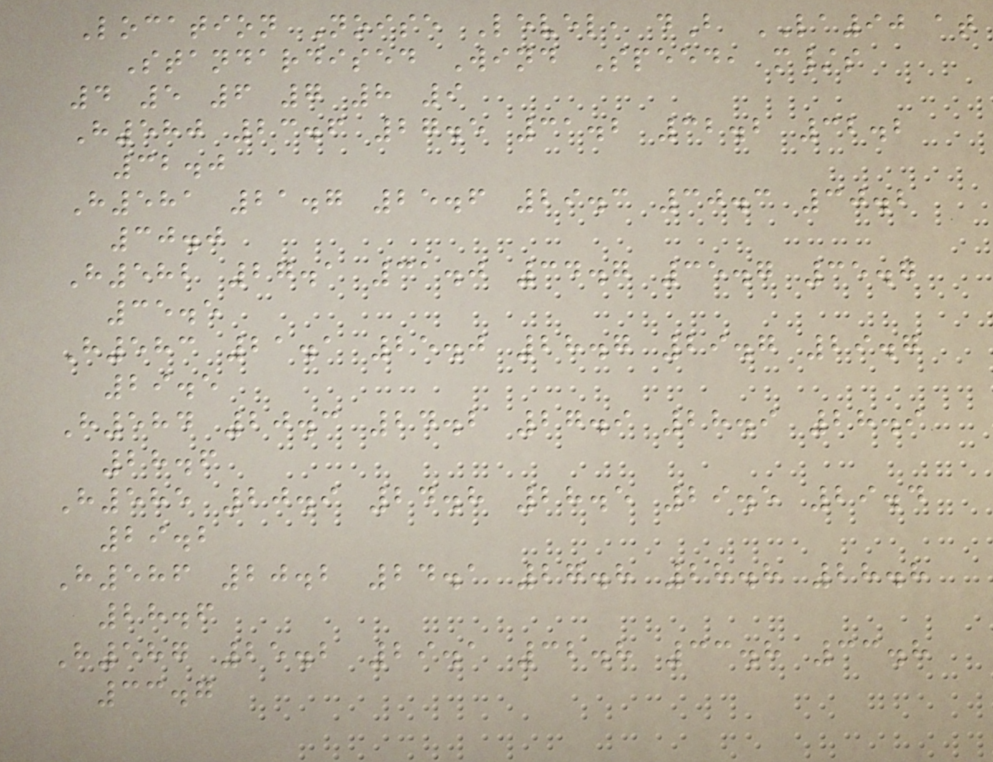Location Noise Level, dB LA90 at
Standardised Wind Speed, m/s
4 5 6 7 8 9
H580 23.6 27.5 31.2 32.2 32.2
32.0
H581 21.7 25.6 29.3 30.3 30.2
30.0
H582 27.1 31.0 34.7 35.7 35.7
35.5
H583 21.1 25.0 28.7 29.7 29.7
29.5
H584 20.3 24.2 27.9 28.9 28.9
28.6
H585 20.9 24.8 28.5 29.5 29.4
29.2
H586 20.2 24.1 27.8 28.8 28.8
28.6
H587 25.2 29.1 32.8 33.8 33.8
33.7
